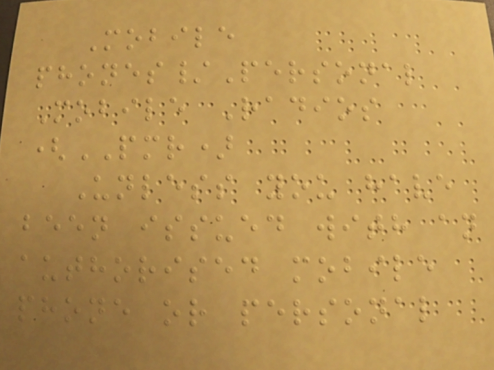Mobile
phones/Personal
Mobile Radios
(PMR)
Unless you have
been issued with an
authorised mobile
phone or personal
